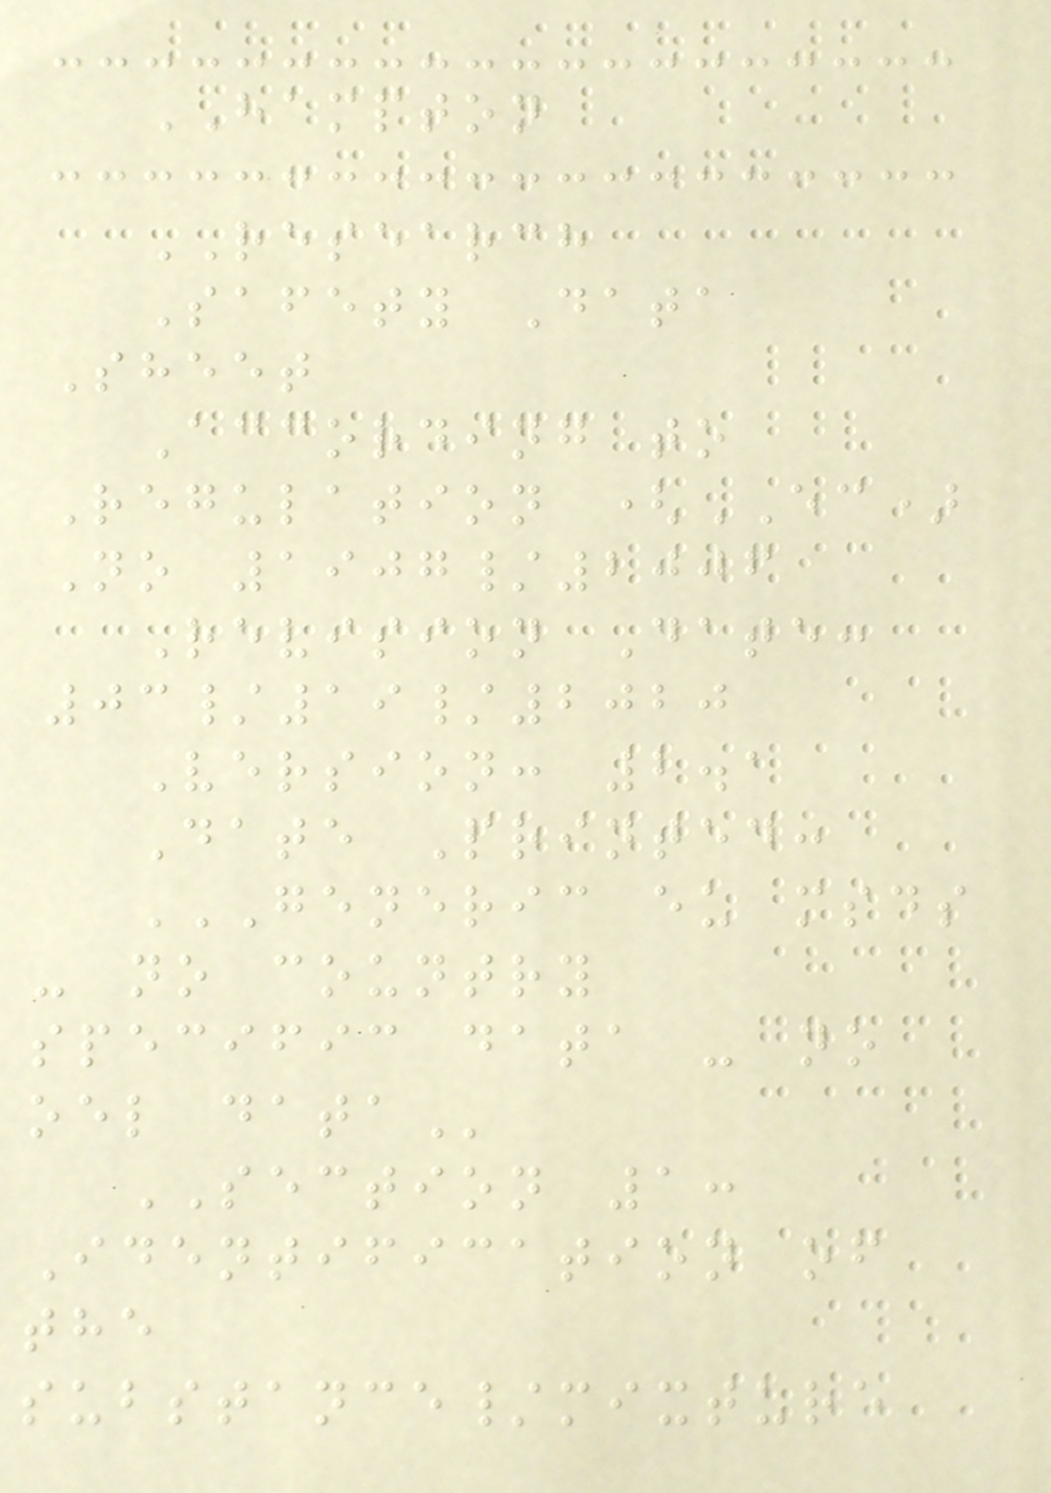HAMPTON
RESEARCH
Safety Data
Sheet
According to
Regulation (EC)
No 1907/2006
Revision Date:
03/19/2020
Version: 2.1
Date Printed:
GENERIC EU MSDS
- NO COUNTRY
SPECIFIC DATA - NO
OEL DATA
SECTION 1:
Identification of
the
substance/mixture
